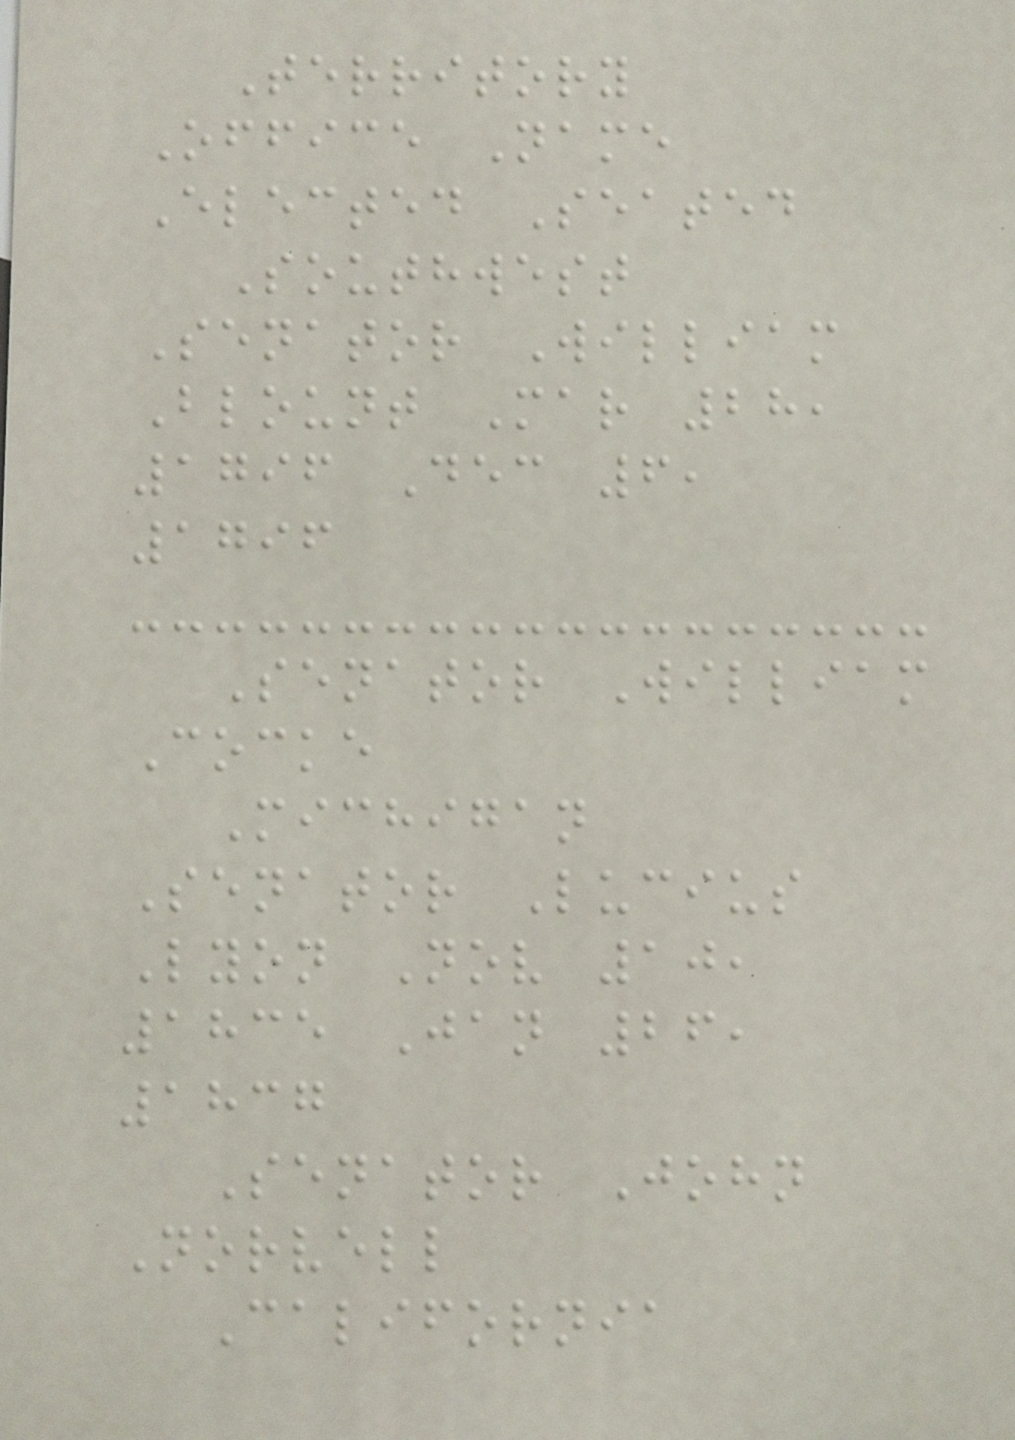Territory
Office Name
Elected Seated
Southwest
Senator William
Blount Mar 28,
1796 Dec 6,
1796
Senator William
Cocke
Michigan
Senator Lucius
Lyon Nov 10,
1835 Jan 26,
1837
Senator John
Norvell
California
